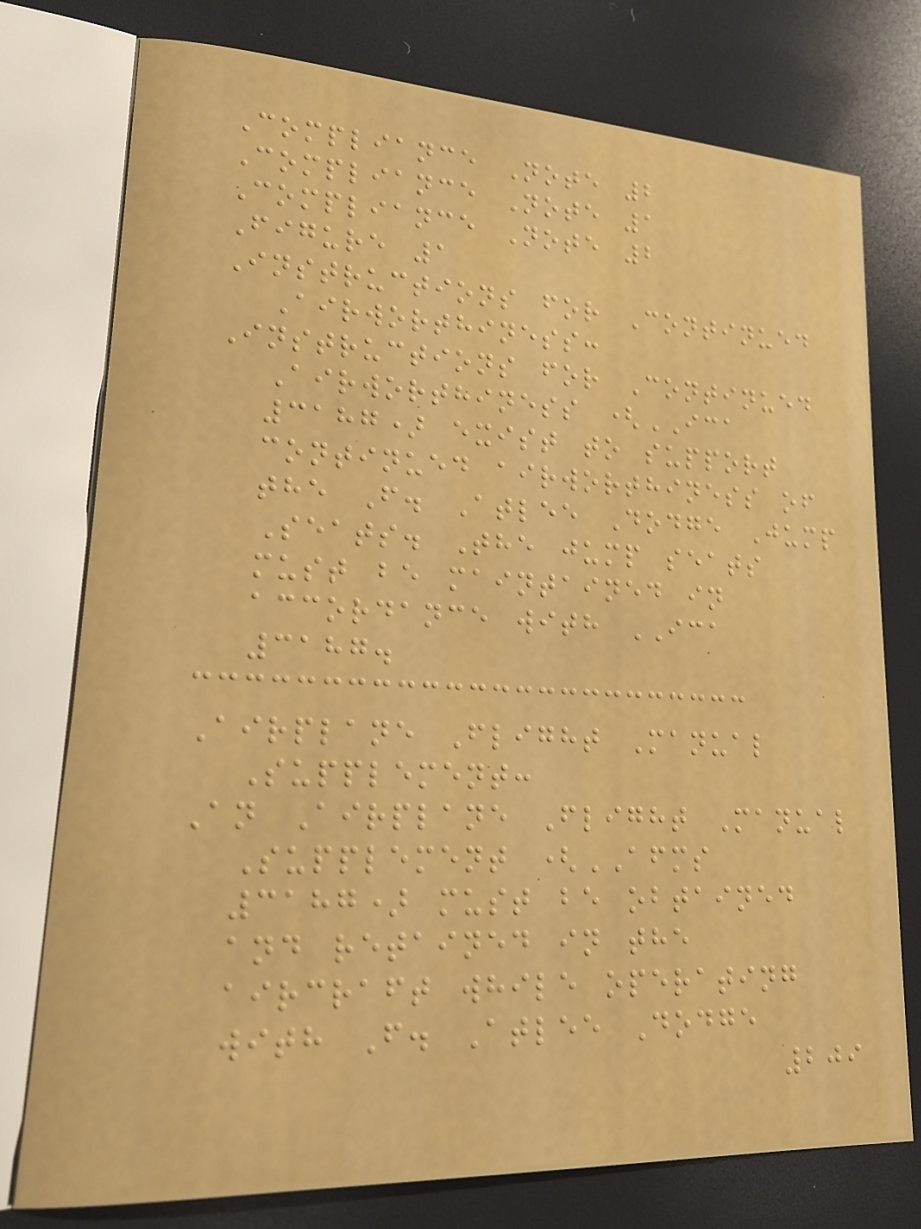Compliance Note 2
Compliance Note 1
Compliance Note 2
Figure 1
Instructions for Continued
Airworthiness:
Instructions for Continued
Airworthiness (ICA
3187) exist to support
continued airworthiness of
the F. Atlee Dodge Jump
Seats. The jump seats
must be maintained in
accordance with ICA
3187.
Airplane Flight Manual
Supplement:
An Airplane Flight Manual
Supplement (AFMS
3187) must be obtained
and retained in the
aircraft while operating
with F. Atlee Dodge
209
